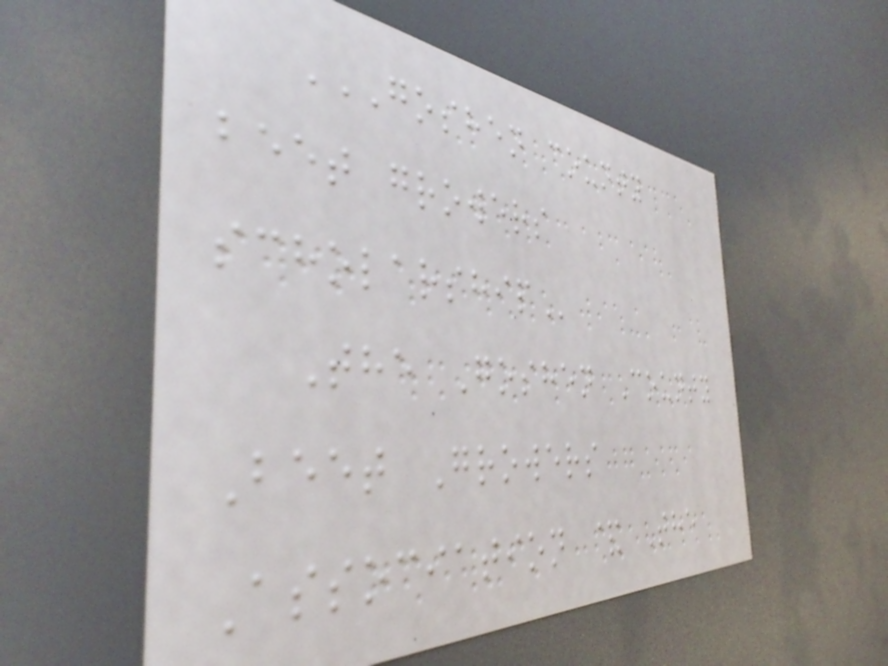GOSHEN COUNTY
BEET GROWERS
SCHOLARSHIP
The Goshen County
Beet Growers
Association & The
